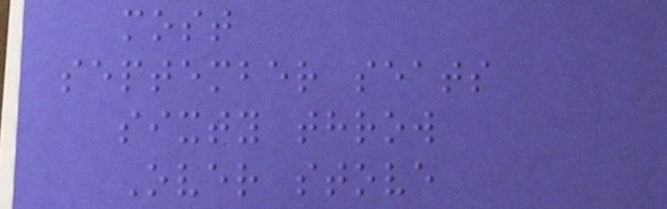most
september seats
sixty throw
Over stove
